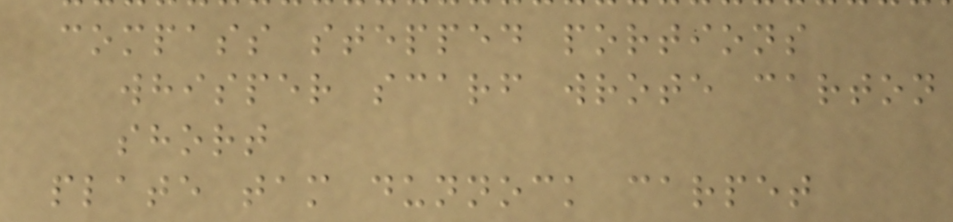compass stepped portions
whisper scarf wrote carton
short
plate tam dunnock carpet
